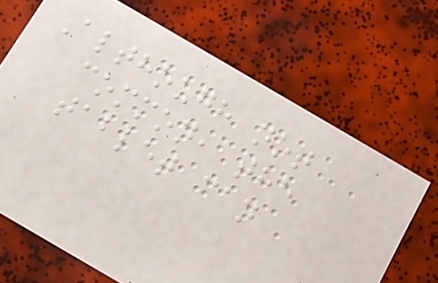Although not
common, the
tablet can
